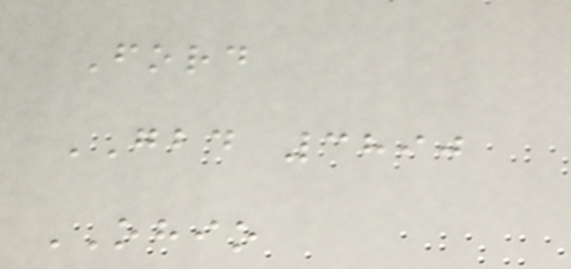Ford
GBD 3890
OHIO
